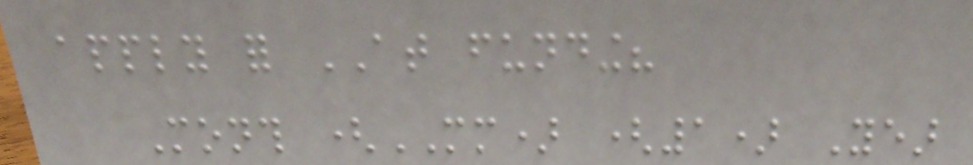apply for AT funding?
Month (MM) (1) Year
